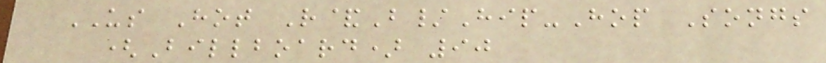US Hot R&B/Hip-Hop Songs
(Billboard) 90
